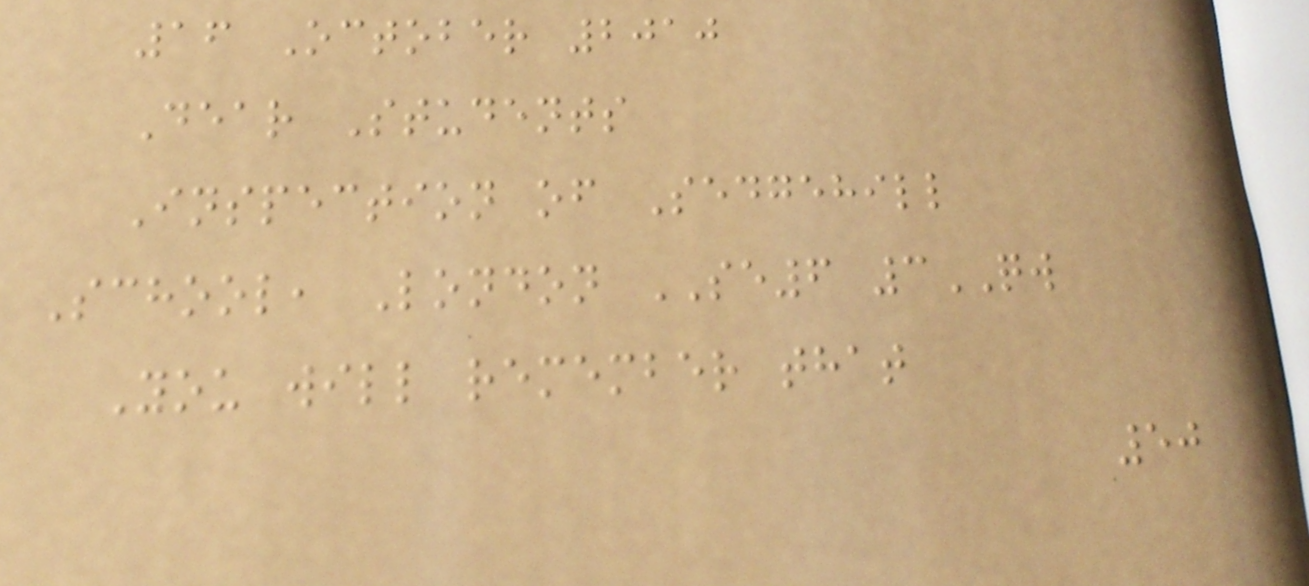16 October 2010
Dear Students
Inspection of Sedgehill
School, London SE6 3QW
You will remember that
50
